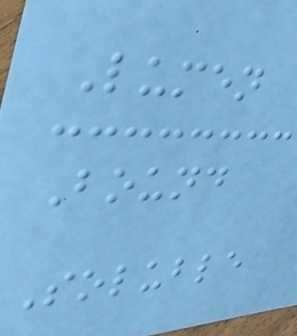Lumen
Bound
Soluble
